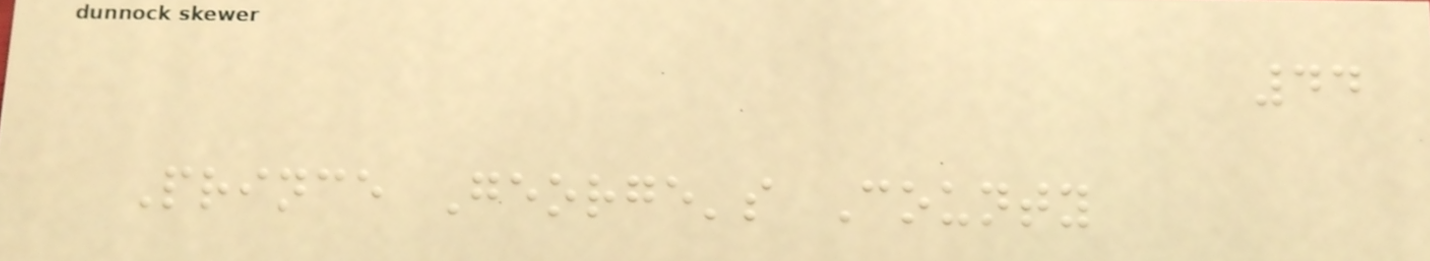44
Prince George's County
